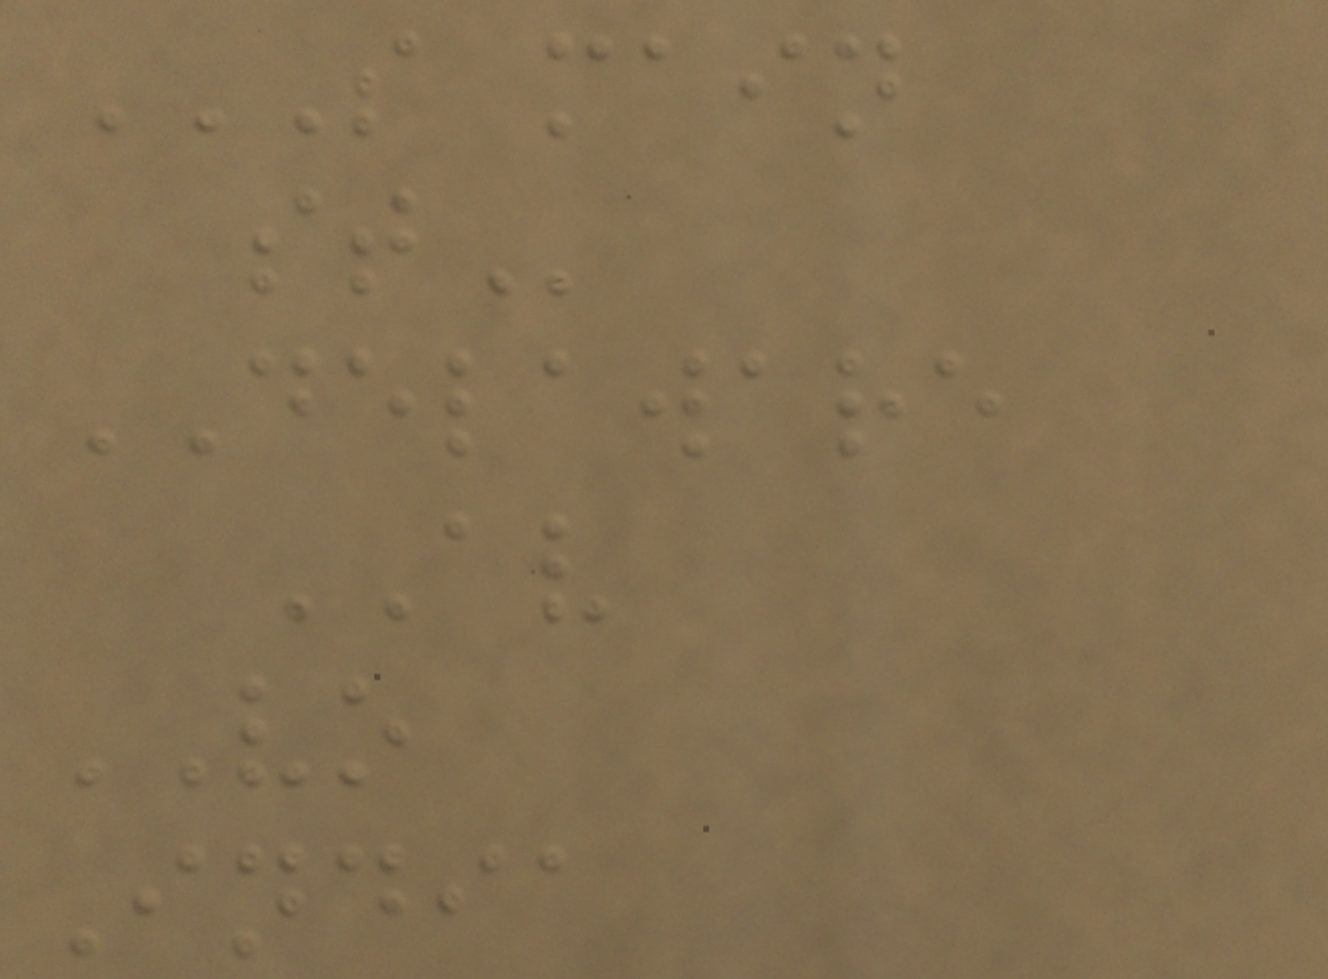S MAIN
ST
DELAWARE
AV
VO
India
